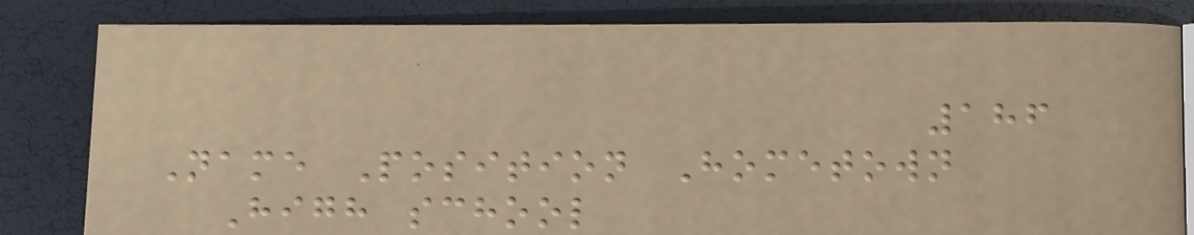186
Name Position Hometown
High school
